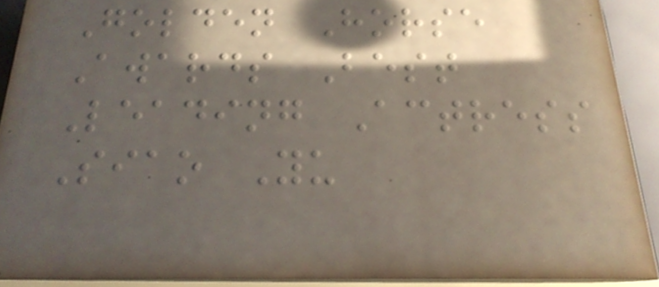Golden Horse
Awards Best
Leading Actress
Siao Yu
